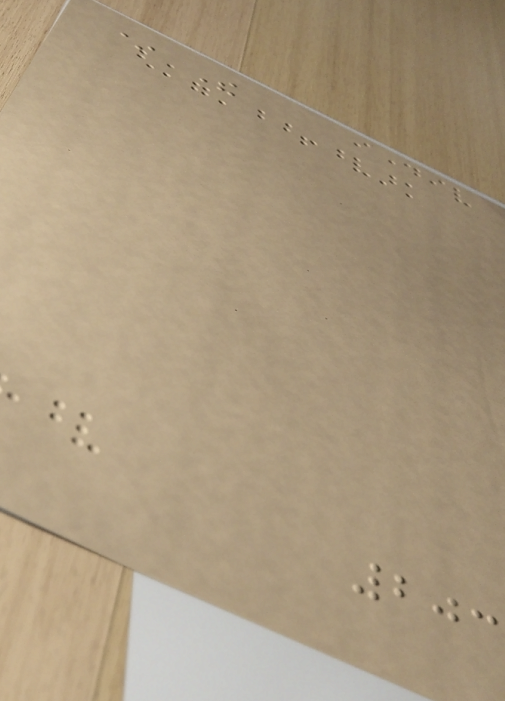* The
203
